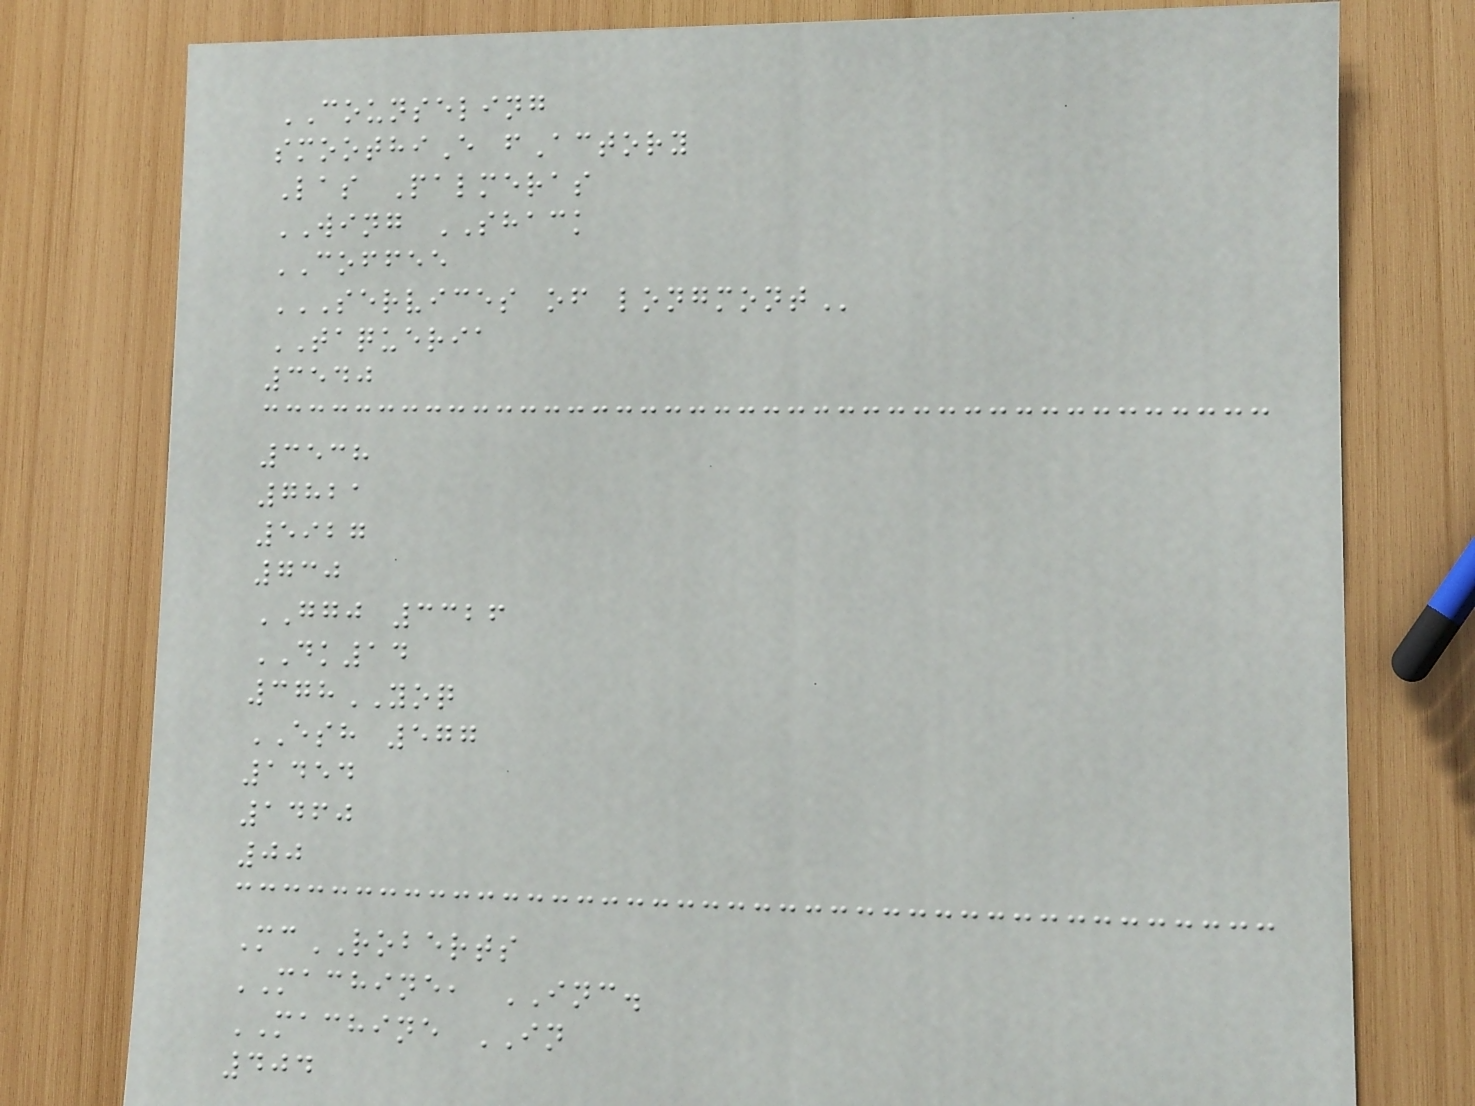COUNSELING
smoothiE fActory
Las Palmeras
WING SHACK
COFFEE
SERVICES OF LONGMONT
TAQUERIA
3540
3538
7821
5927
730
GGJ 3326
DK14
378YOQ
ESH 577
1454
1460
00
McROBERTS
MACHINE, INC.
MACHINE IN
404
